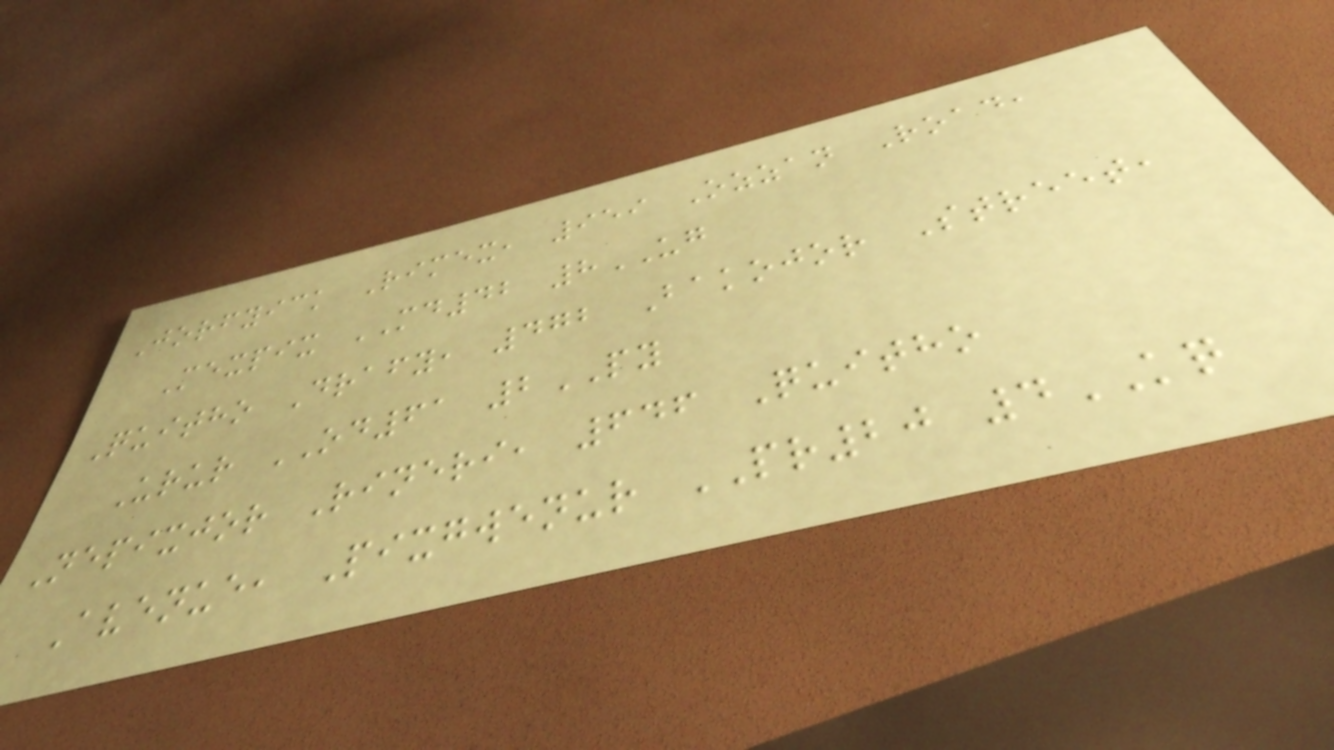Jorfyick Rimex, 959 Ozzan Road,
Mexpix MD42 8UG
Quitho Drafy, 472 Bakojor Street,
Urur OD61 2PY
Nepixjor Rineri, 646 Quitho
Avenue, Pixgwenur PR20 4KQ
